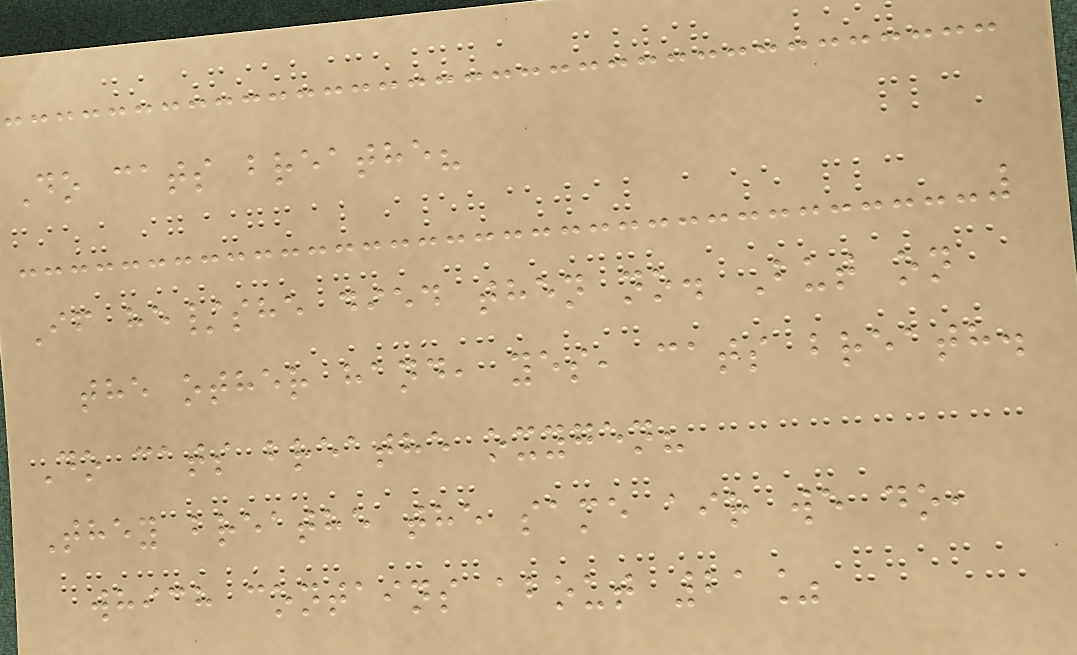Do cats breathe?
If he/she died then no. But on
the other hand, yes, cats breath.
Do cats breathe oxygen?
They breathe the same air we do,
which contains about 21%
